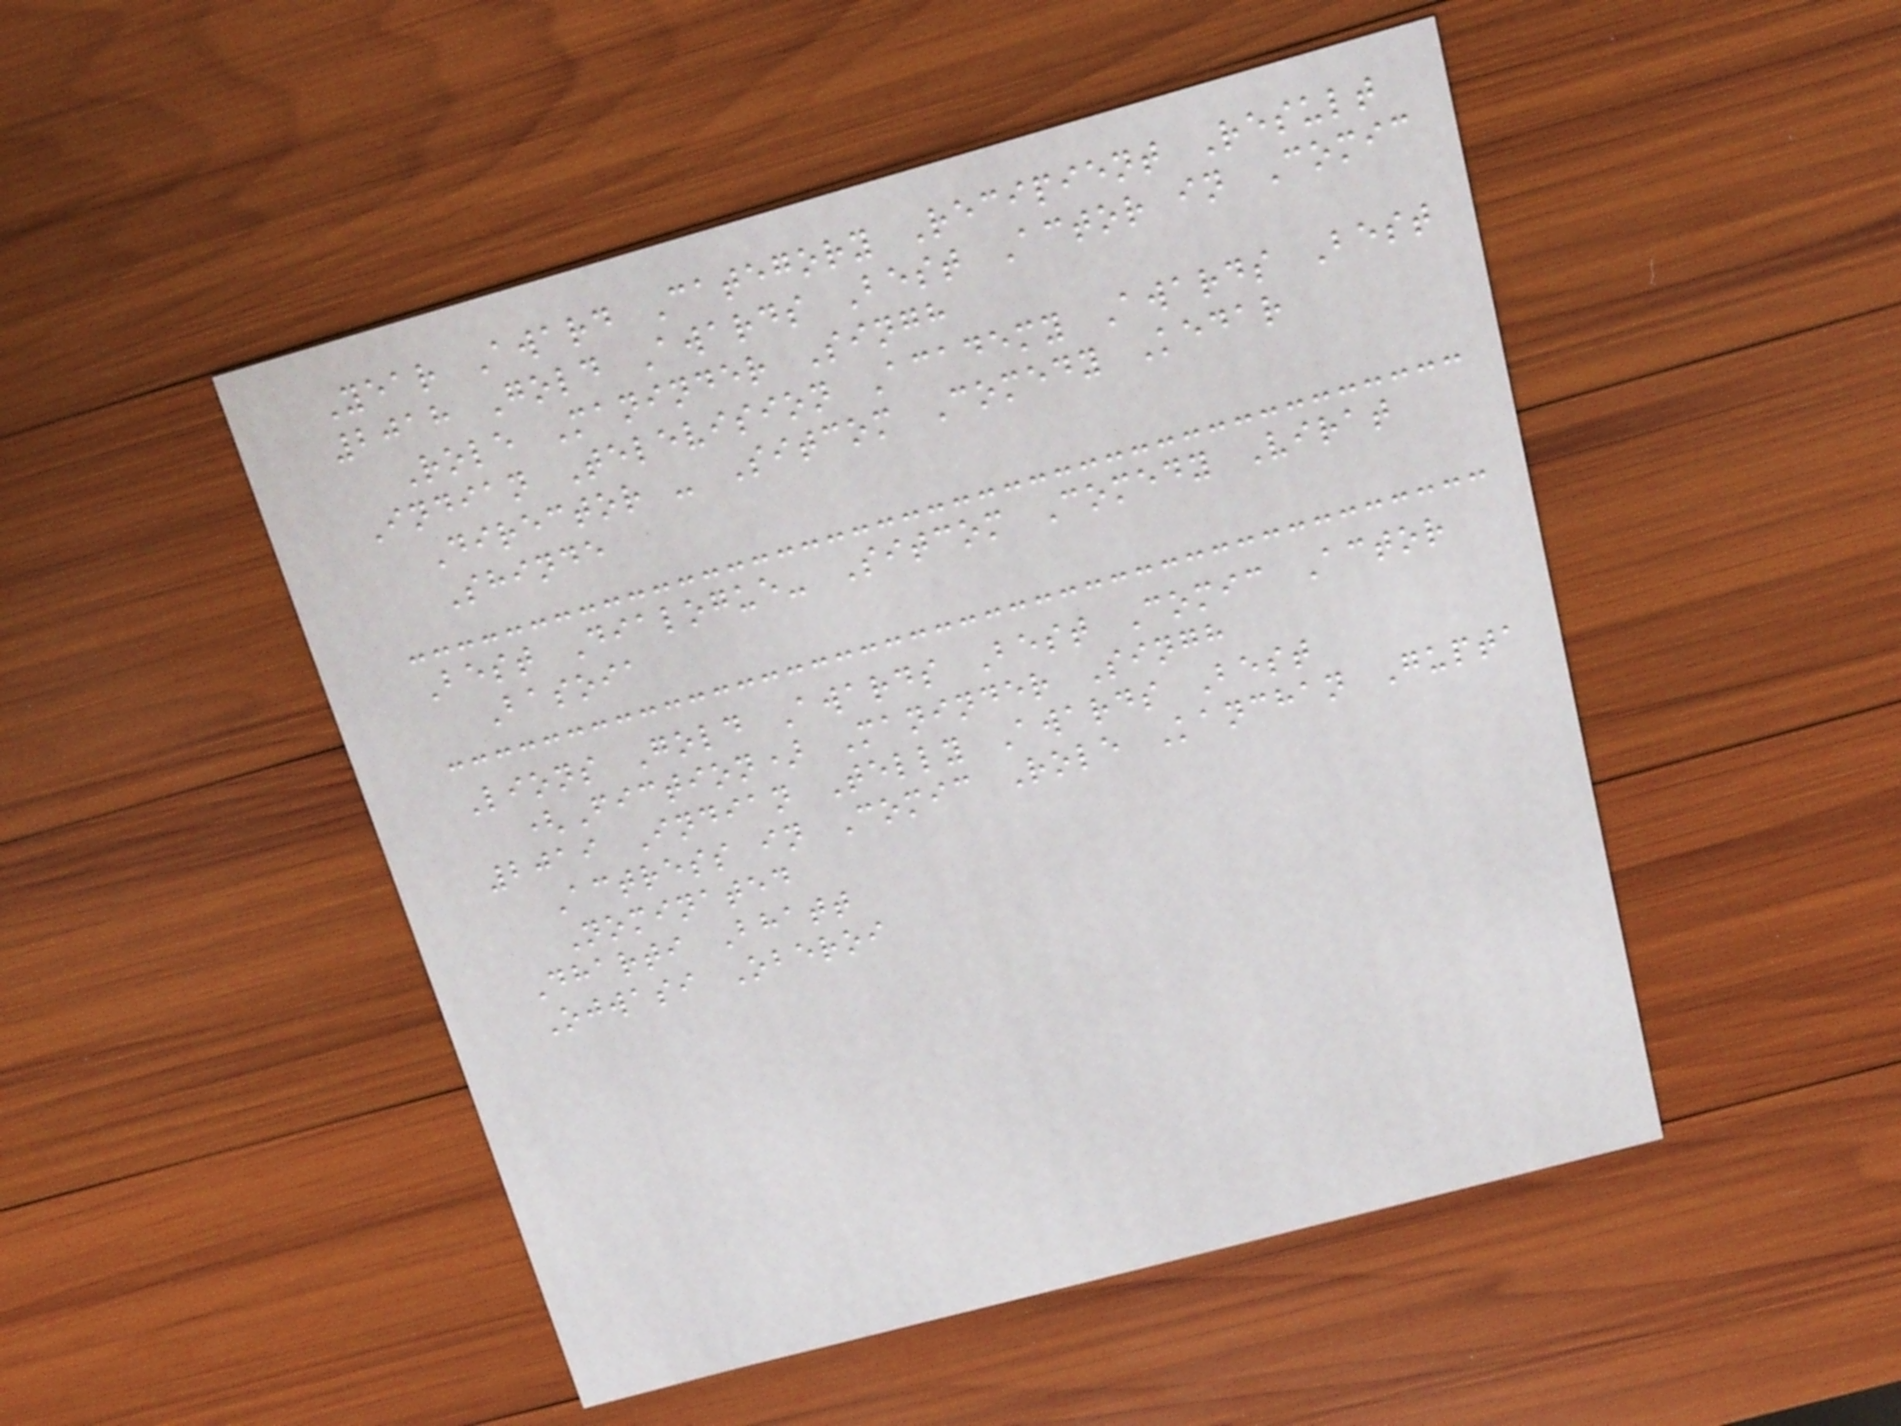Year Award Category Recipient Result
2018 Gold Awards Best Actor in Comic
Role Maninder Singh
Indian Television Academy Awards Best
Director - Sitcom Comedy Kedar
Shinde
Best Dialogue- Sitcom Comedy Virat
Basoia
Lions Gold Awards Best Comic Actor
(Fiction) Maninder Singh
2019 Indian Telly Awards Best
Actress in Comic Role Kanchan Gupta
Nominated
Dharti Bhatt
Ojwasi Oberoi
